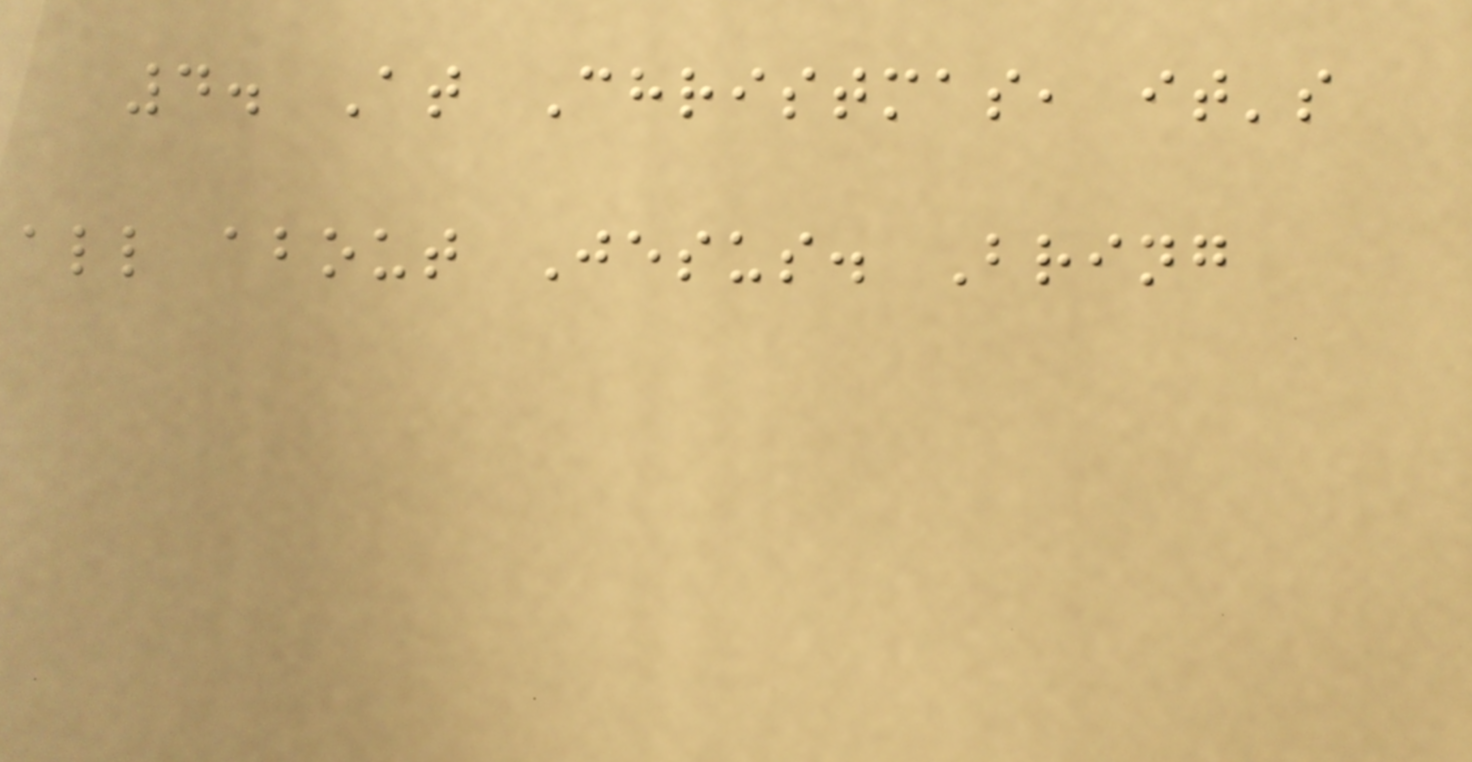4. At Christmas, it's
all about Jesus. Bring
